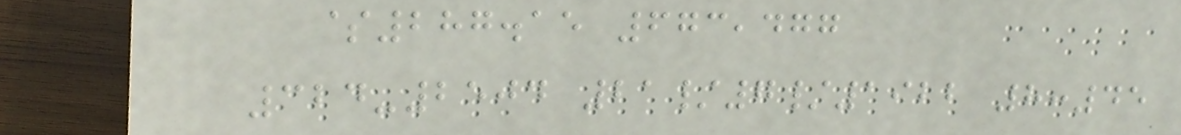$287.15 673,477
324-2504 21/7/1922 8:45
